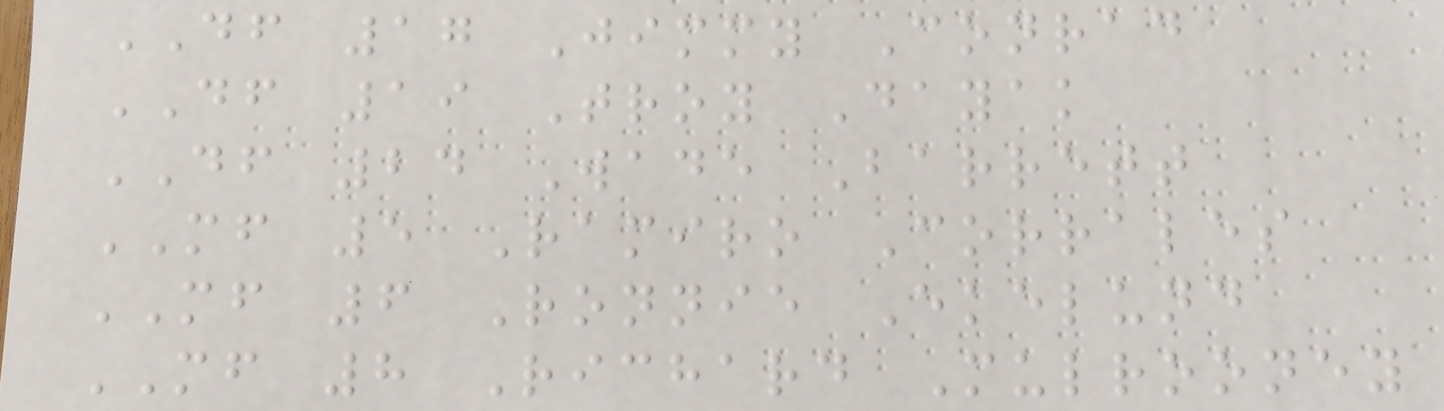DF 17 Jimmy Conrad
DF 19 Troy Dayak
DF 24 Wade Barrett
MF 5 Ramiro Corrales
MF 6 Ronnie Ekelund
MF 8 Richard Mulrooney
